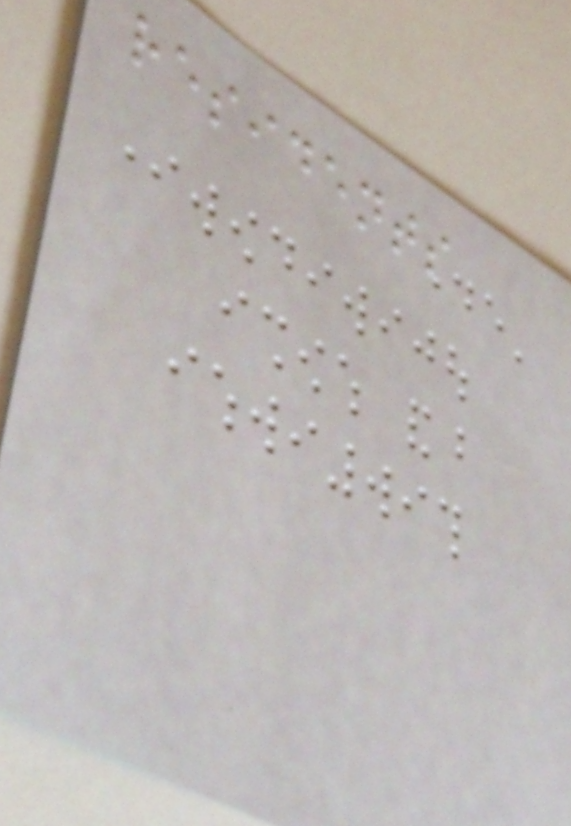residents
